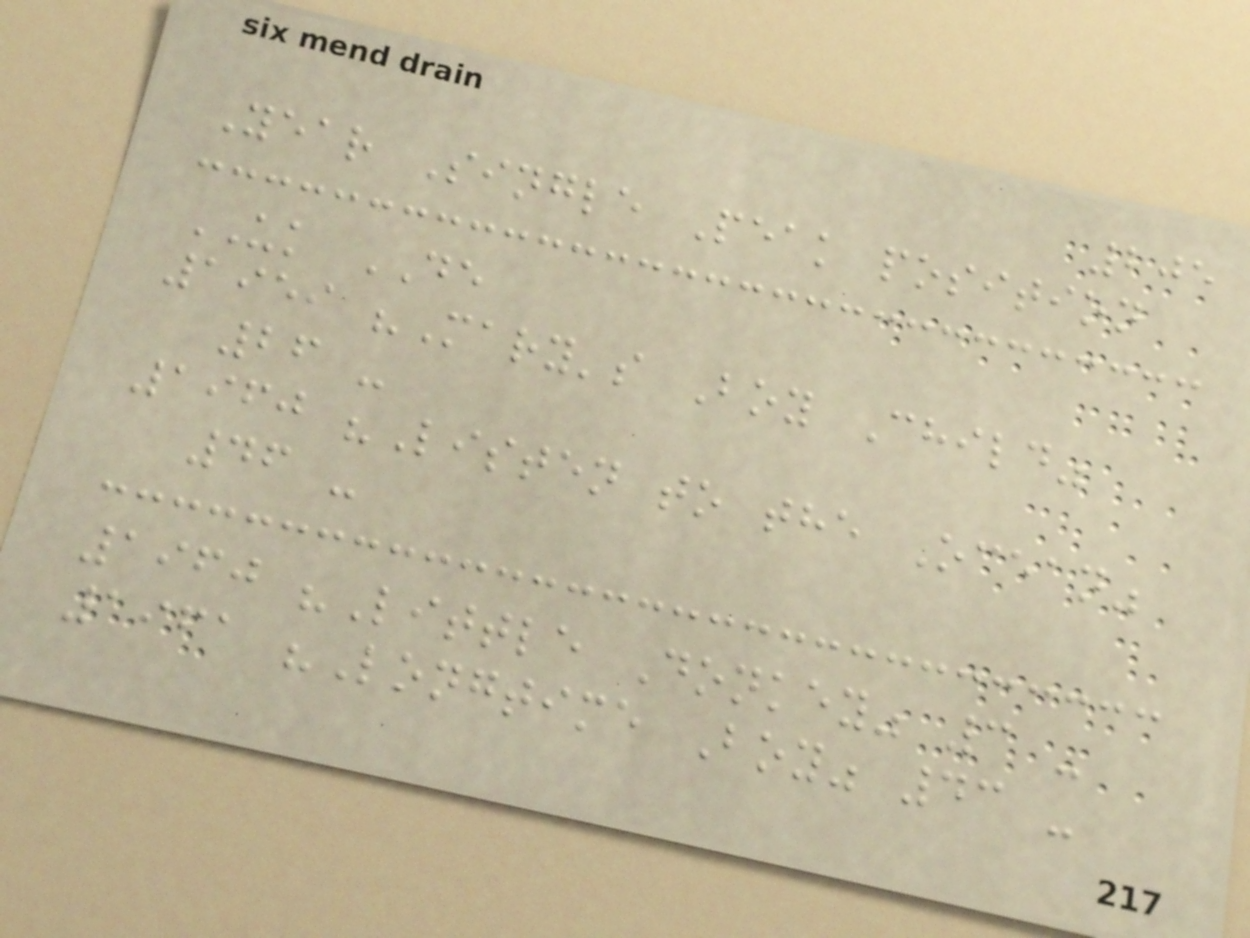205
Year Single Peak position
UK DE
1959 "Mary's Boy Child"
26 -
1960 "Listen to the Ocean"
46 -
1960 "Little Donkey" 3 -
1961 "Longtime Boy" 43 -
